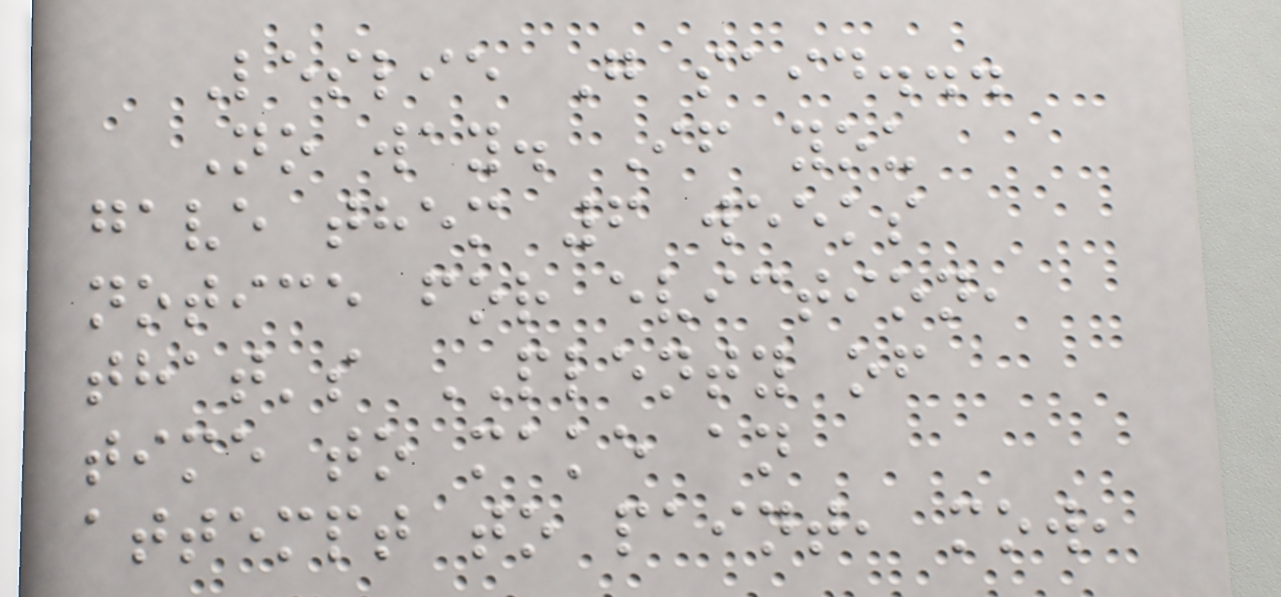Leslie G said...
No way. If you
gave them 6 weeks
notice for eviction,
that's PLENTY of
time to make an
attempt to paint, mow,
